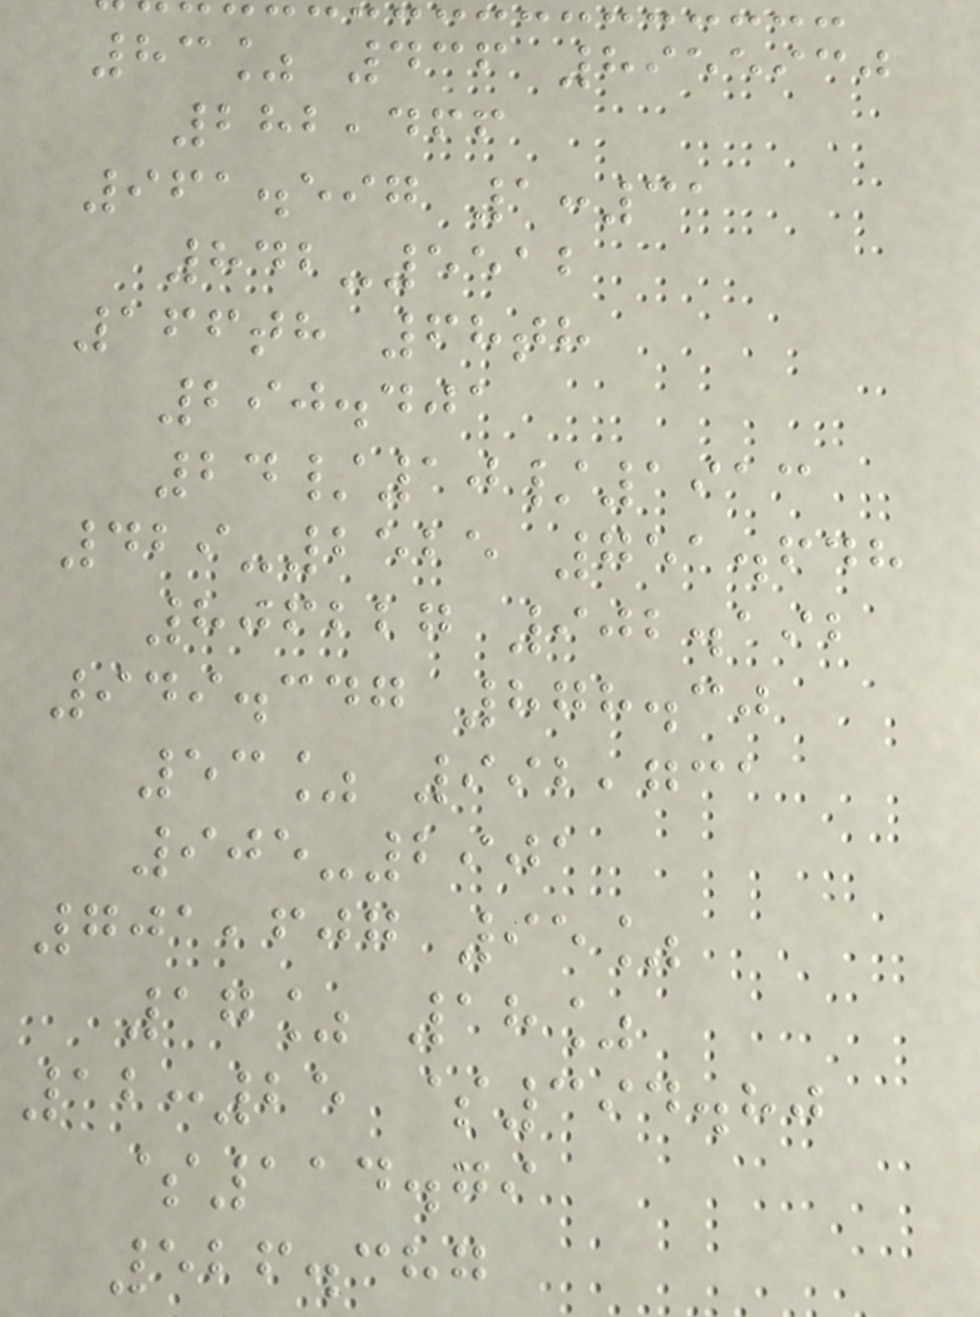83% 436 8955930
282,466
961.597 1:31
842-5512
166th 68th
290.401
24/10/1913
429-2525 751.648
806227 902.192
949.347 878.30
53% 992,731
905-2901
701,607 95%
17% 18%
12:25 $394.80
$114.79
526.387
